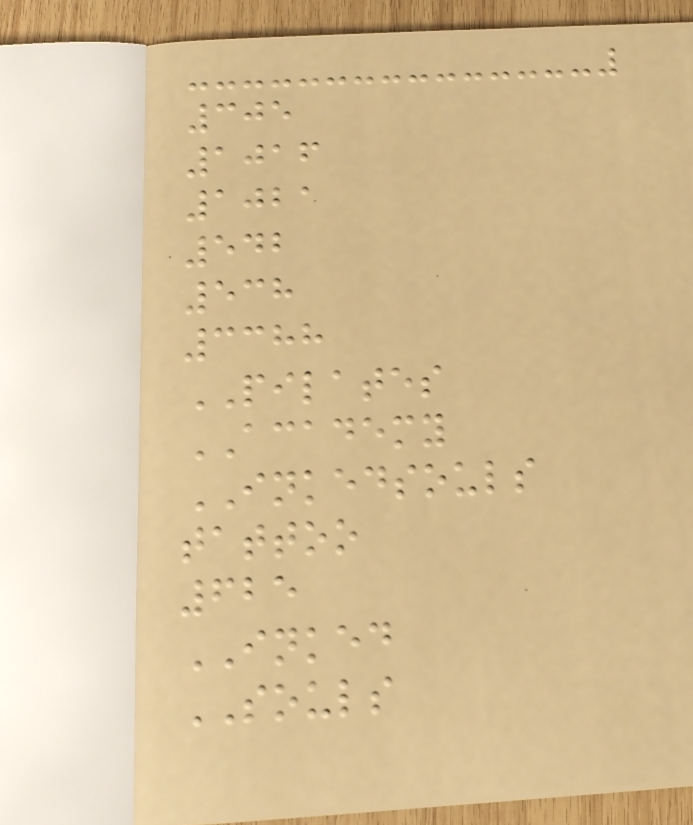305
1016
1021
542
538
3388
PILATES
ACADEMY
INKEDSOULS
tattoo
625
INKED
SOULS
